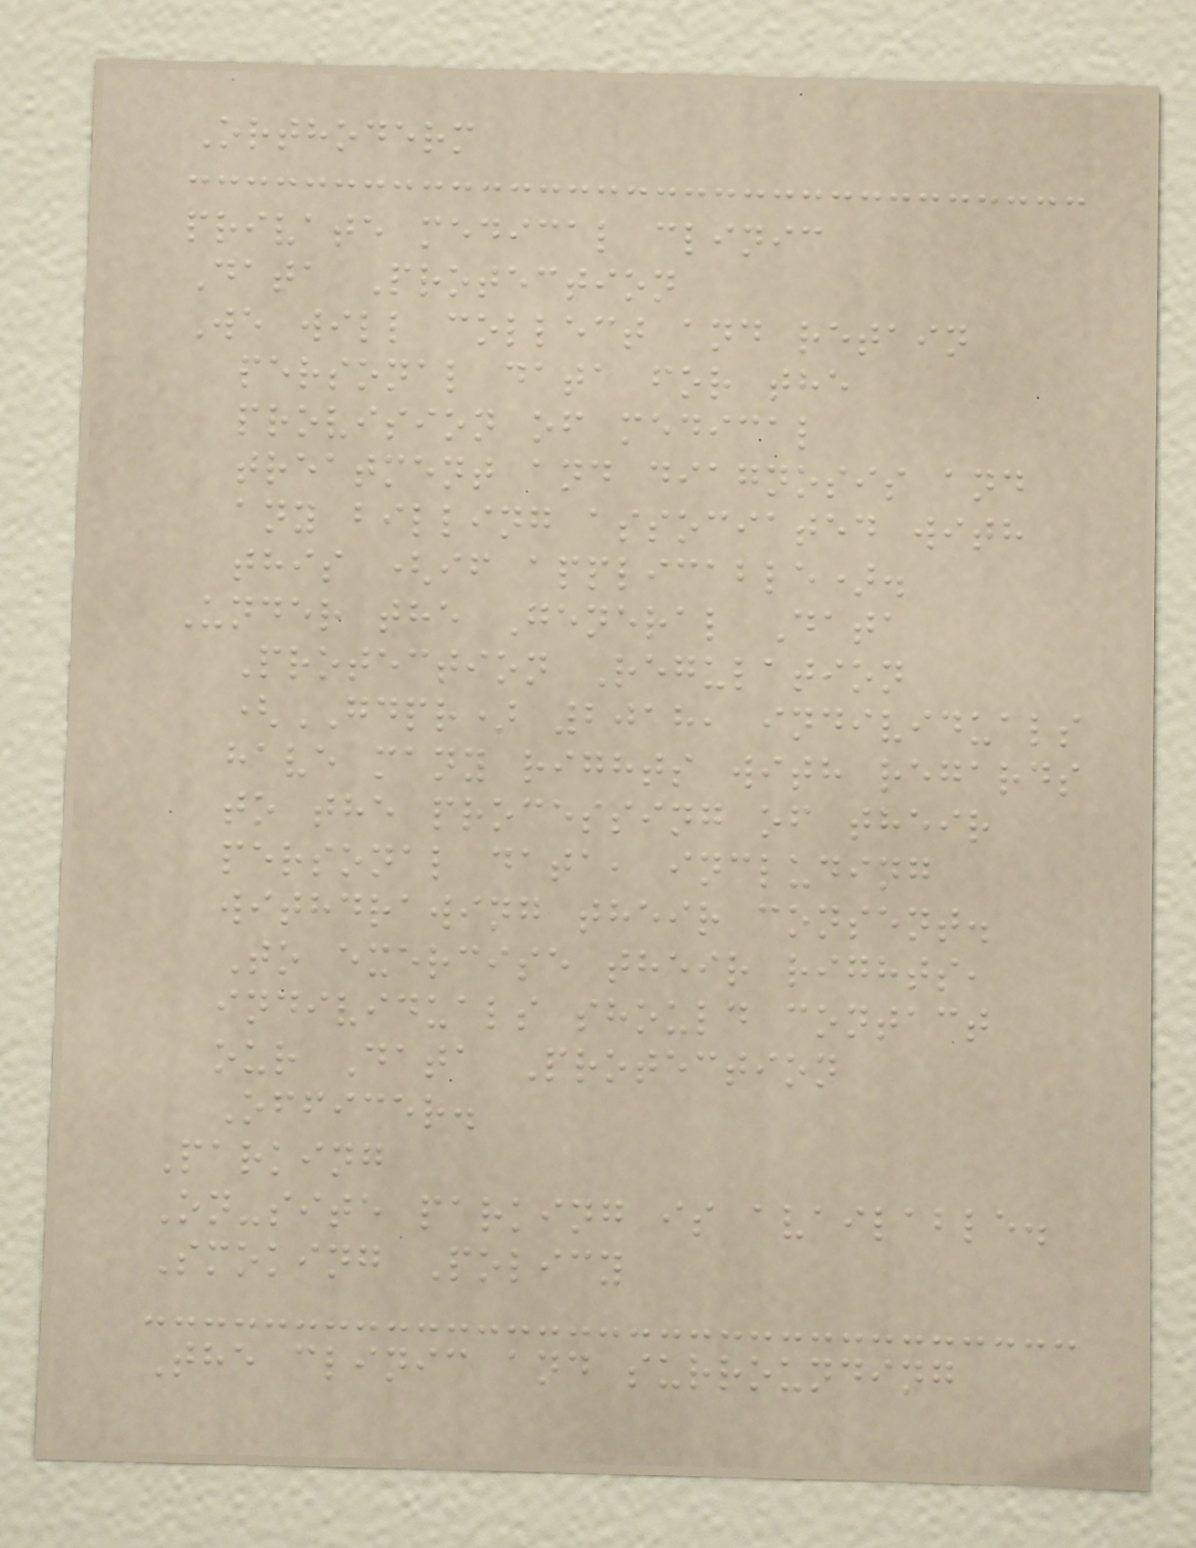Orthoderm
private medical clinic
Data Protection
We will collect and retain
personal data for the
provision of medical
treatment and diagnosis and
any billing associated with
this (if applicable).
Under the General Data
Protection Regulation
(GDPR) 2018, individuals
have many rights with regards
to the processing of their
personal data, including
withdrawing their consent.
To exercise their rights,
individuals should contact
our Data Protection
Officer.
Parking
On-site parking is available.
Smoking Policy
The clinic and surrounding
